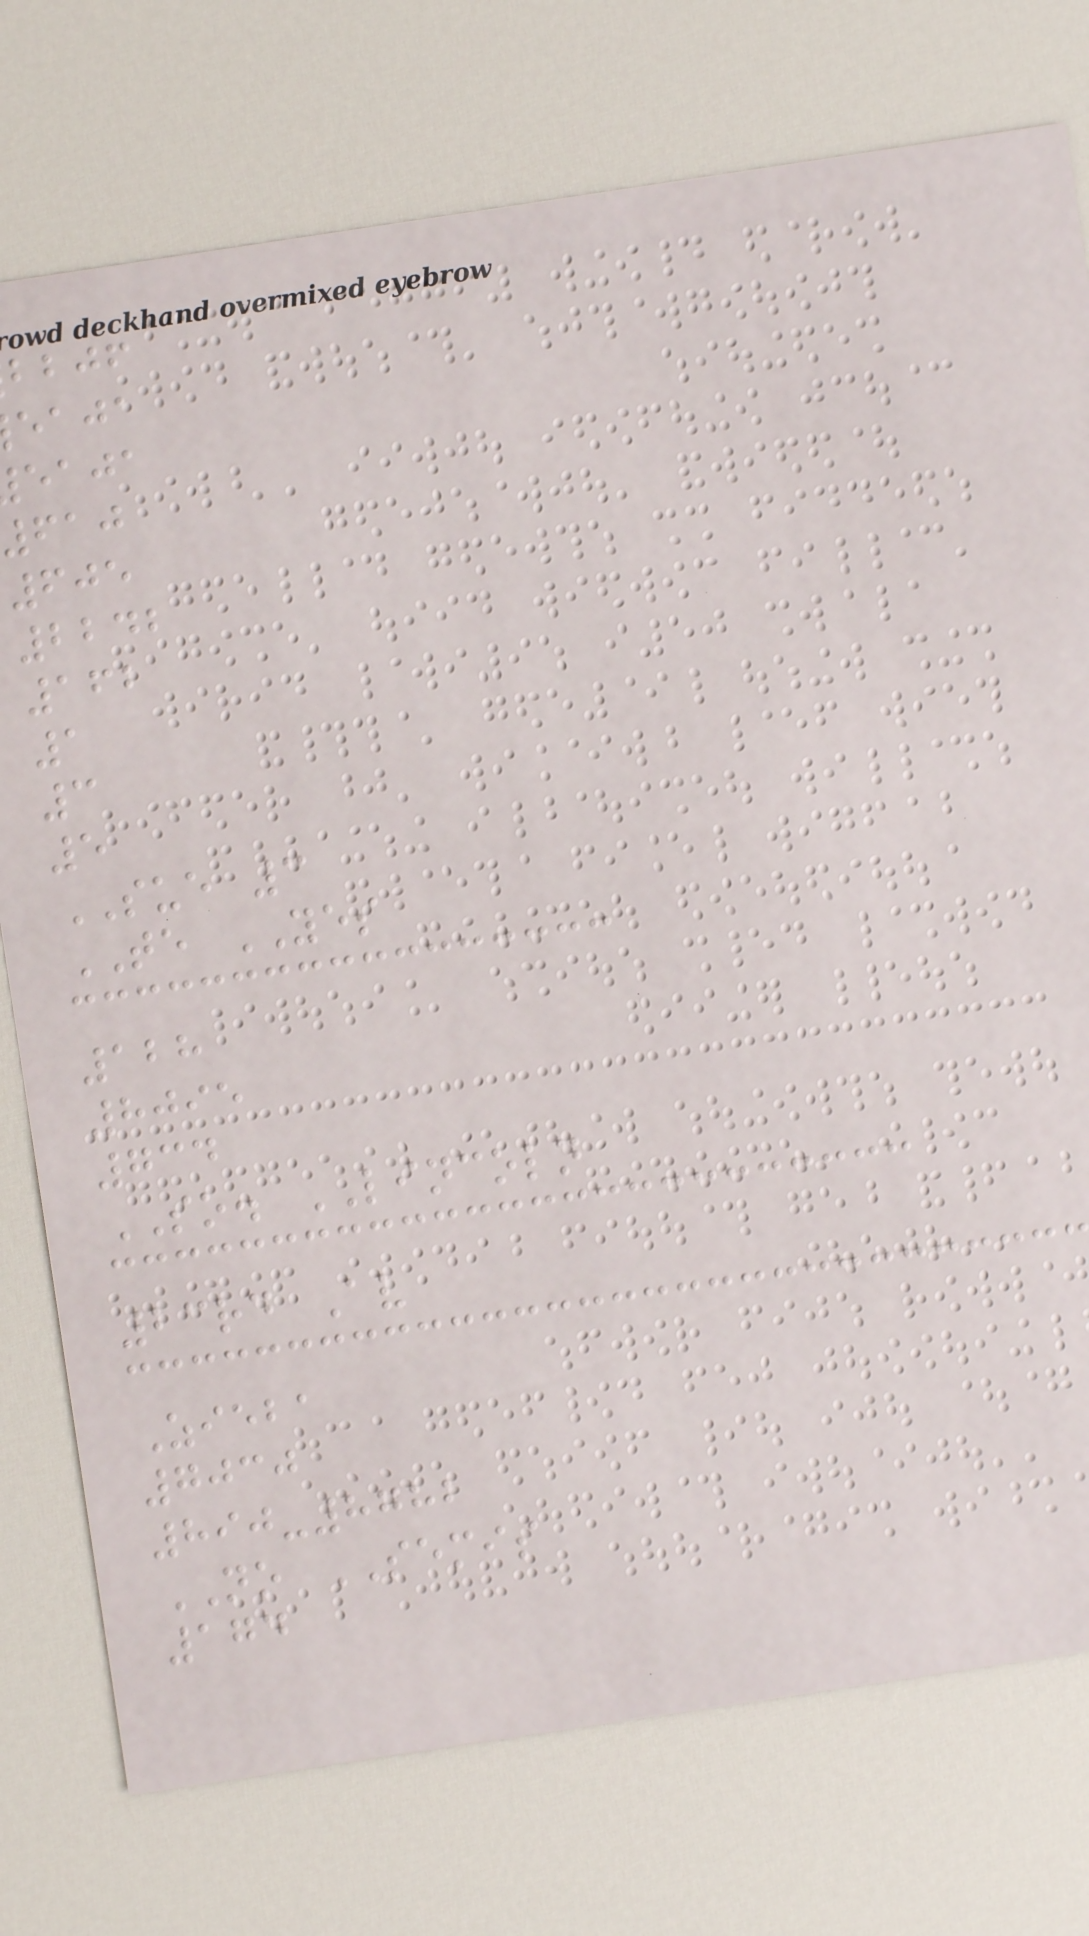bbjf
eaja
eaja
605
2242
162
1
3
5
SUE 3
TE YES
128
8095
734
SO. LINCOLN
23rd Av
Zieba
7030
890-8782
NO SEMIS
174
